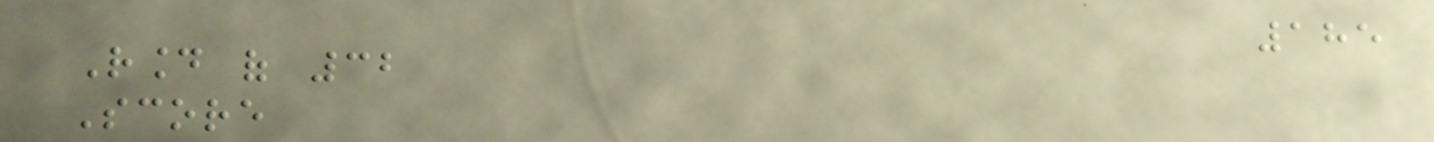185
Round of 32
Score
